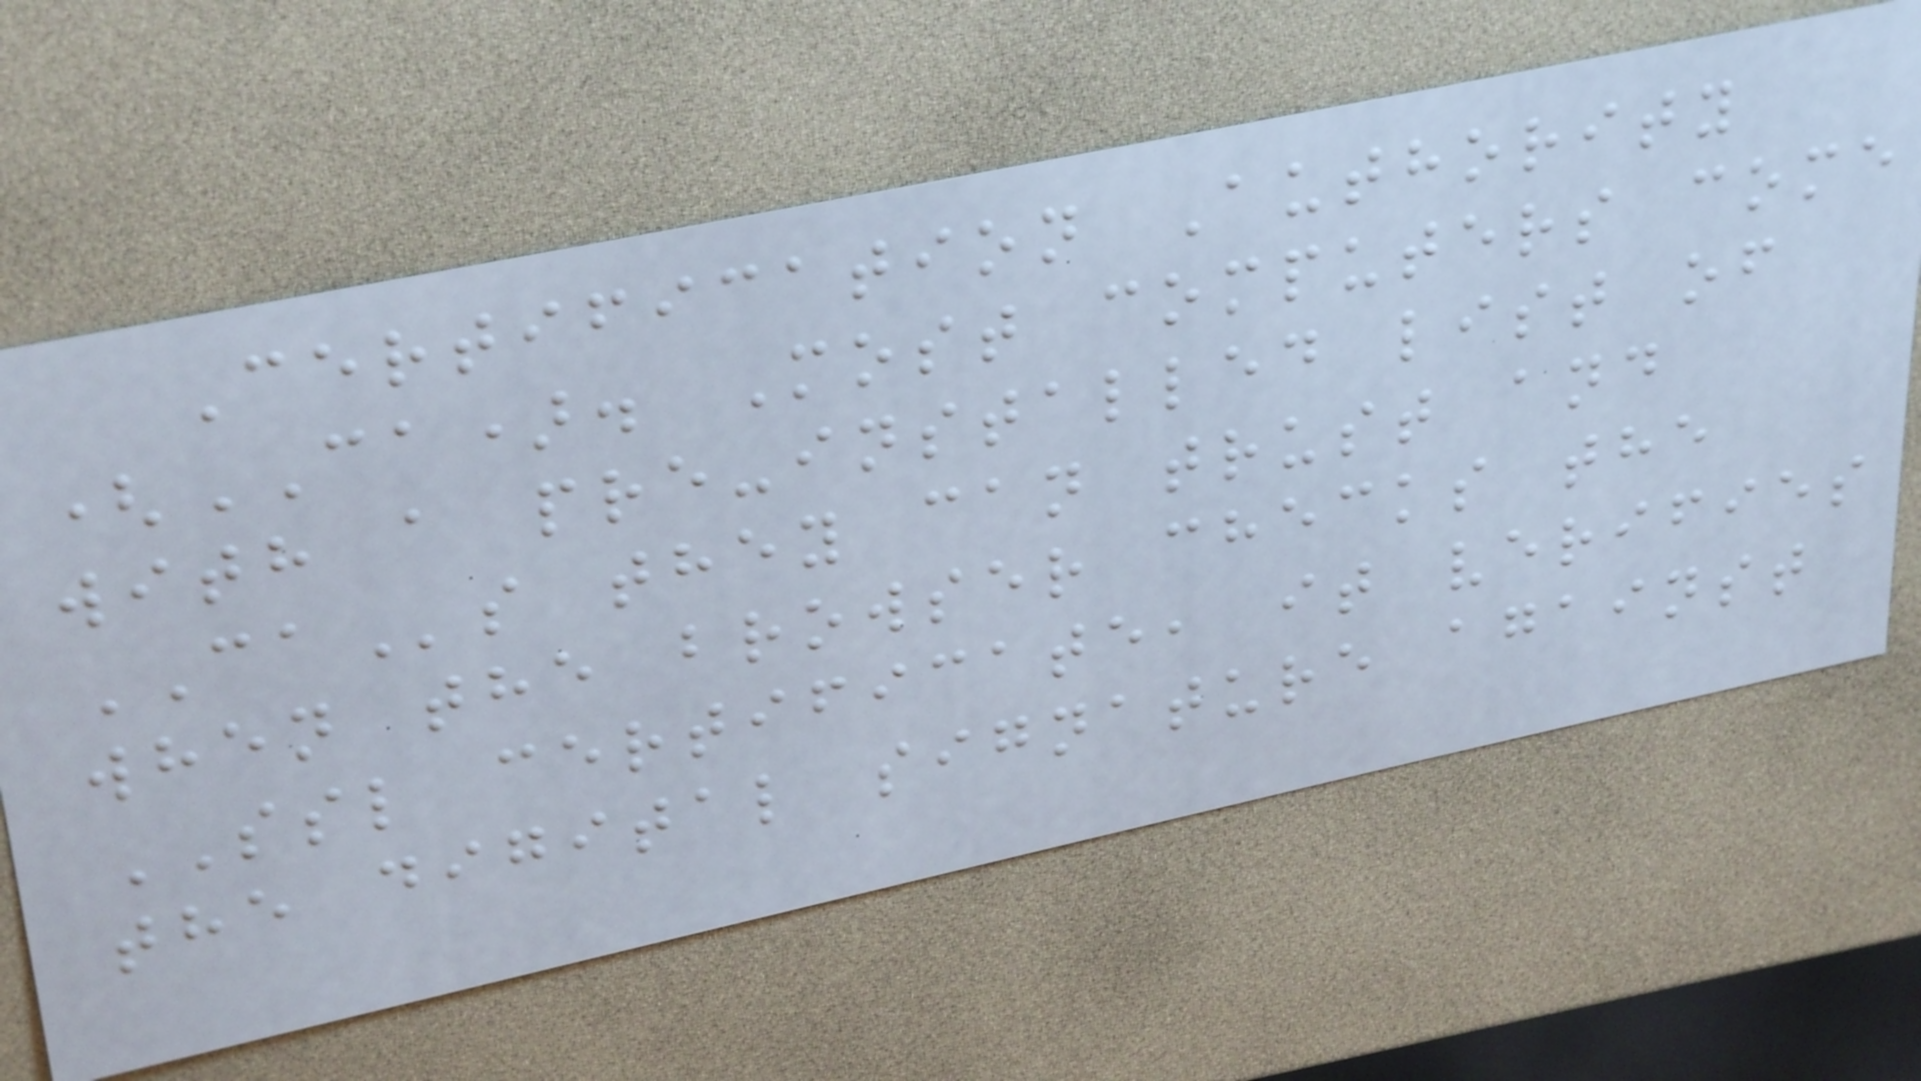Certification Authority
(CA). Most computers come
with a pre-installed list of
CAs they can trust and
when the browser checks the
SSL certificate, it verifies
the digital signature against
